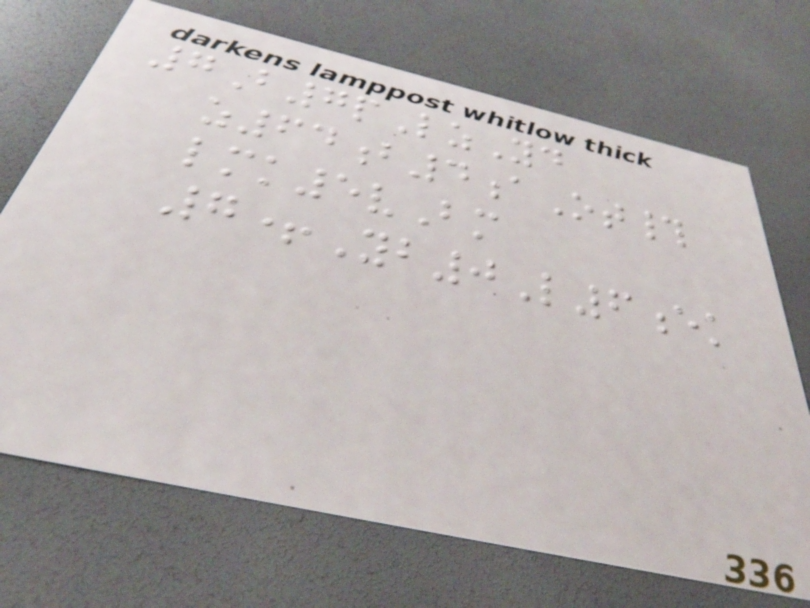7B7pLzYd
z64b4aOt#
lmk5vBm
7+Yb0L6ek
